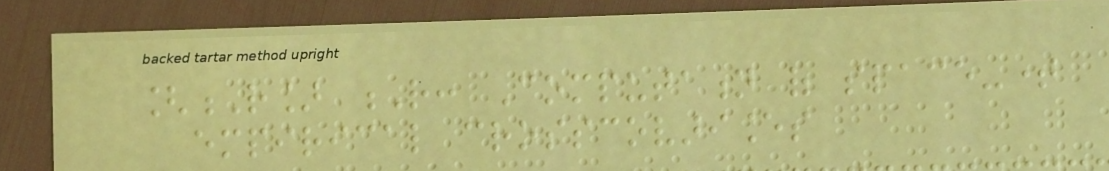[R] R: Computation of space-time
empirical crosscovariances
